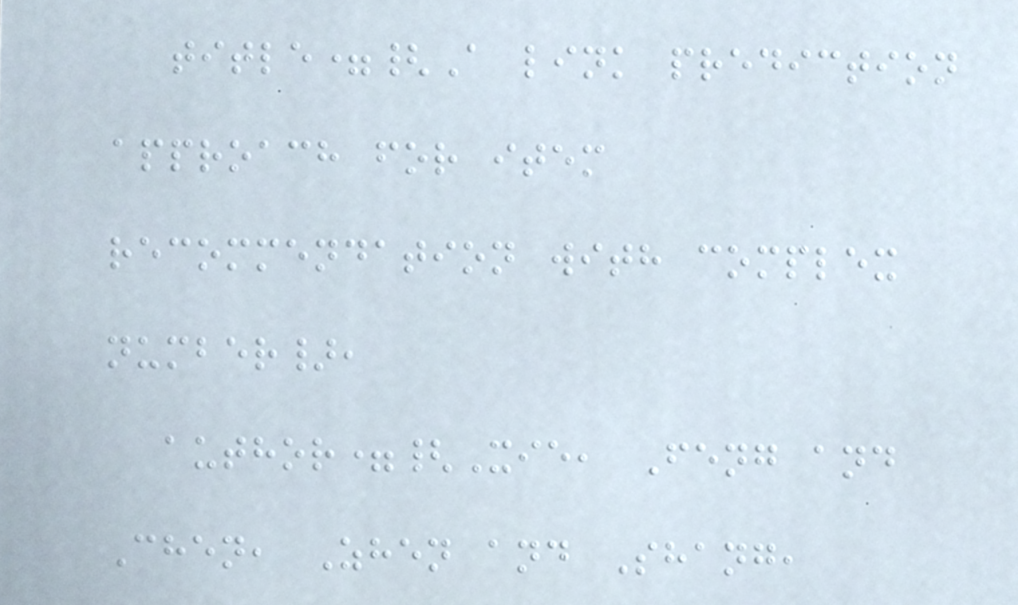title={A link prediction
approach for item
recommendation with complex
number},
author={Xie, Feng and
Chen, Zhen and Shang,
